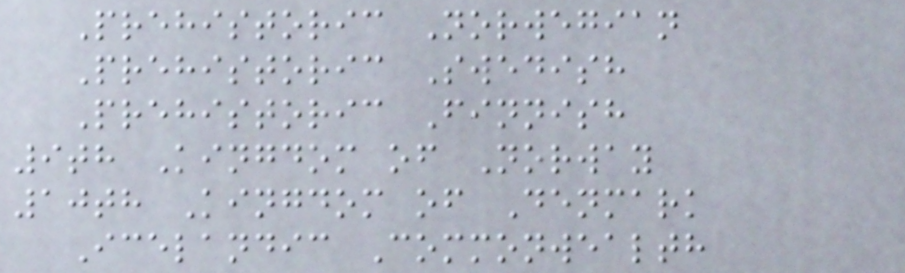Prehistoric Norwegian
Prehistoric Swedish
Prehistoric Finnish
9th Kingdom of Norway
10th Kingdom of Denmark
Icelandic Commonwealth
